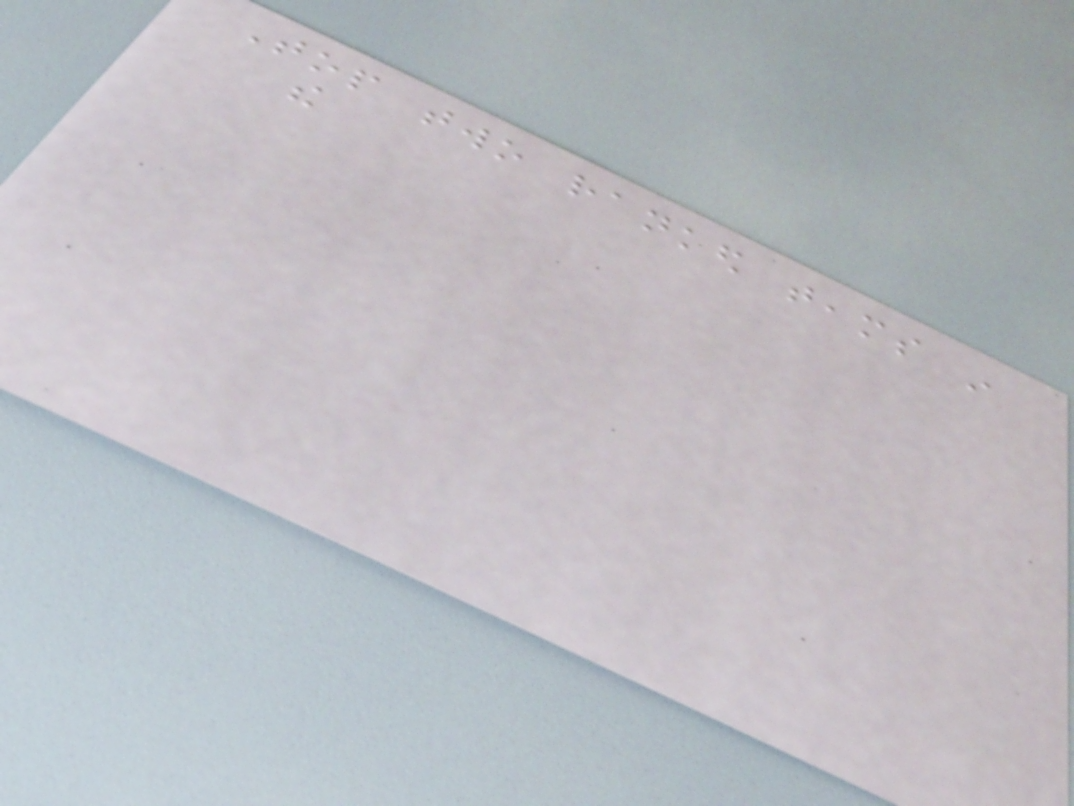Top two ranked teams in
the
